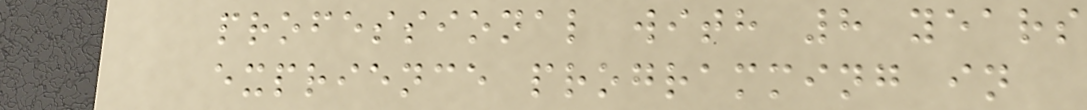professional with 8 years
exprience programming in
